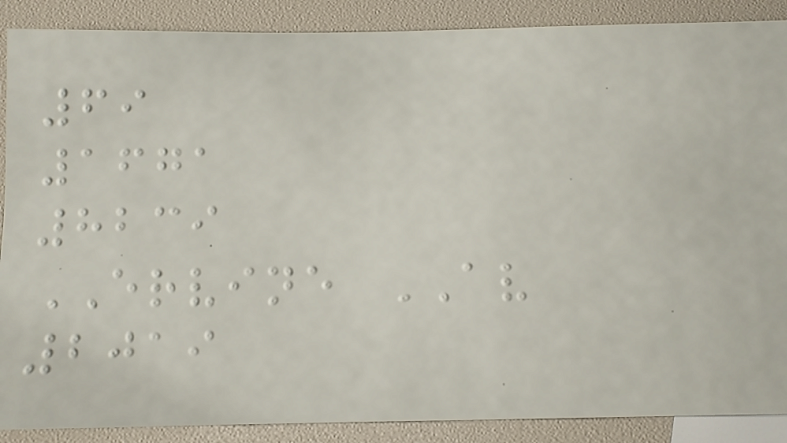69
1671
8239
ERVINE AV
2019
